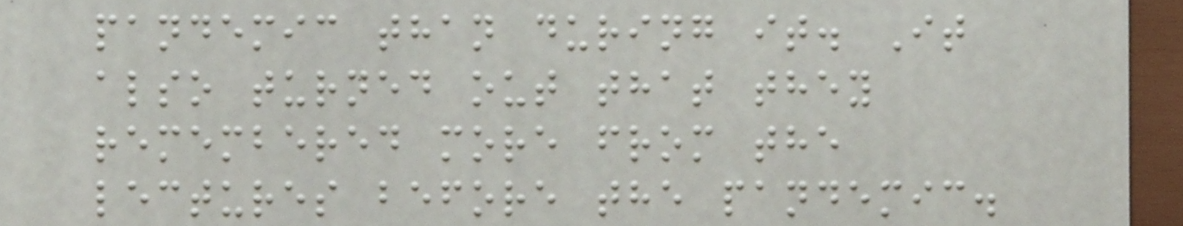pandemic than during it. It
also turned out that they
remembered more from the
lectures before the pandemic.
